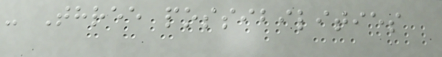- Three possibilities
